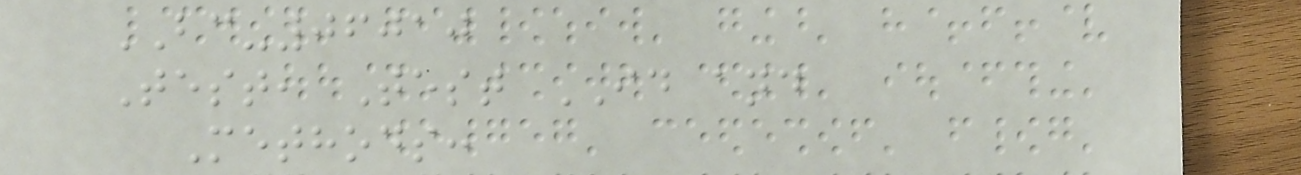BC-06010
Test, Test ID and
Methods:
